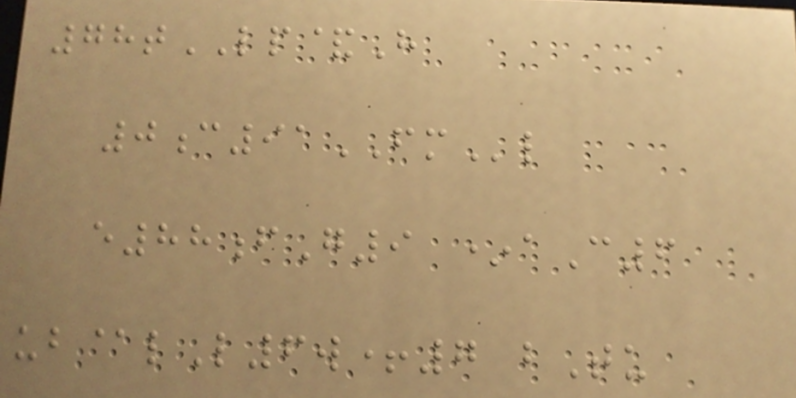78tLP&H
0c91FMl
e88fG9 *aC6
ub@lL6w+7 bTu
